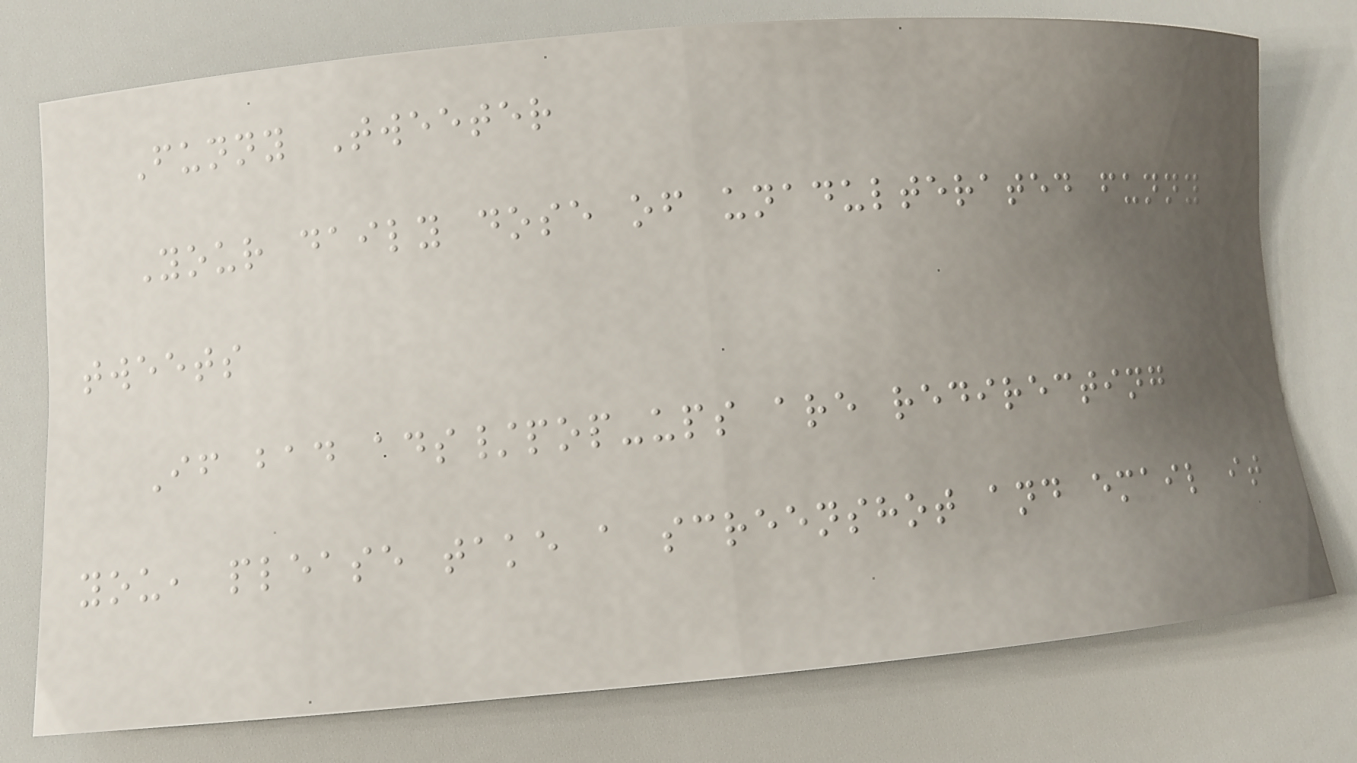Funny Tweeter
Your daily dose of unadulterated funny
tweets
If bad ads/pop-ups are redirecting
you, please take a screenshot and email it
